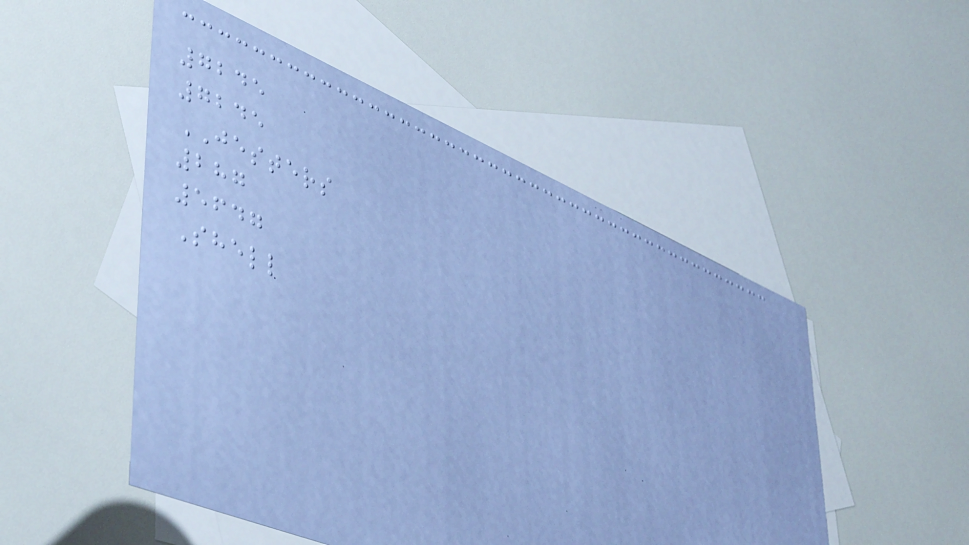7245
7245
JESTERS
287
5647
Shell
